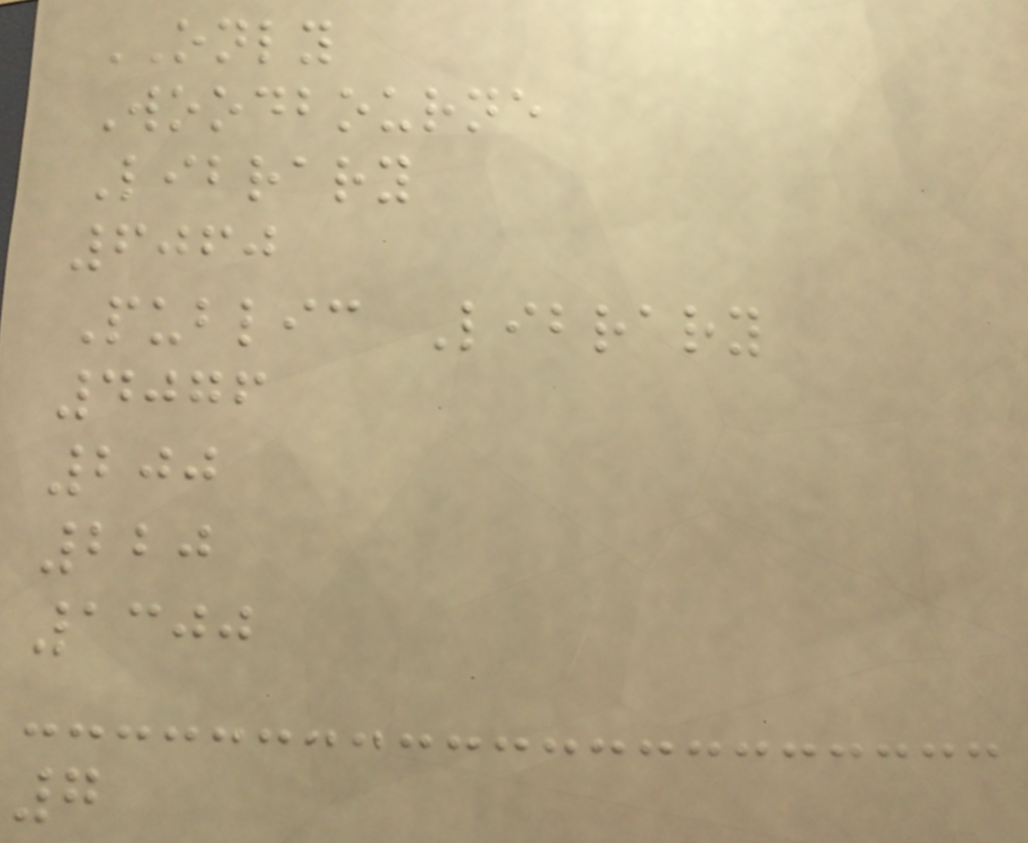ONLY
Woodbourne
Library
6060
Public Library
4076
200
220
1300
7
